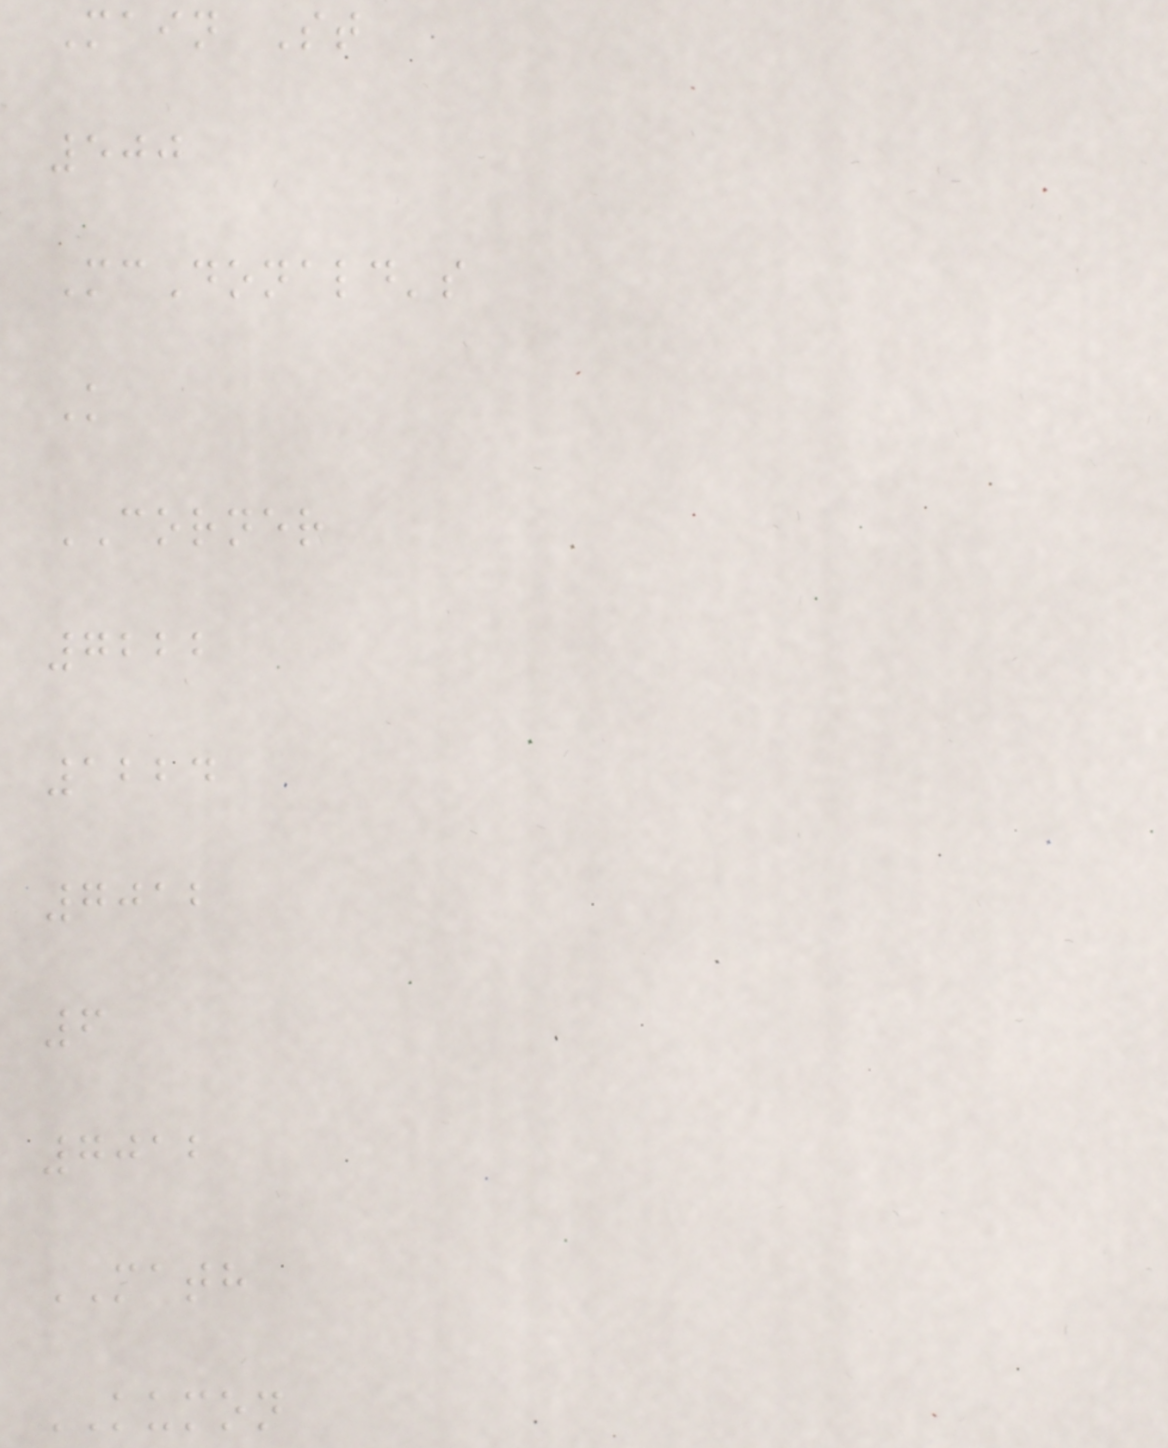Main St
500
McDonald's
K
CORNER
7222
1224
7012
6
7012
MATH
KUMON
